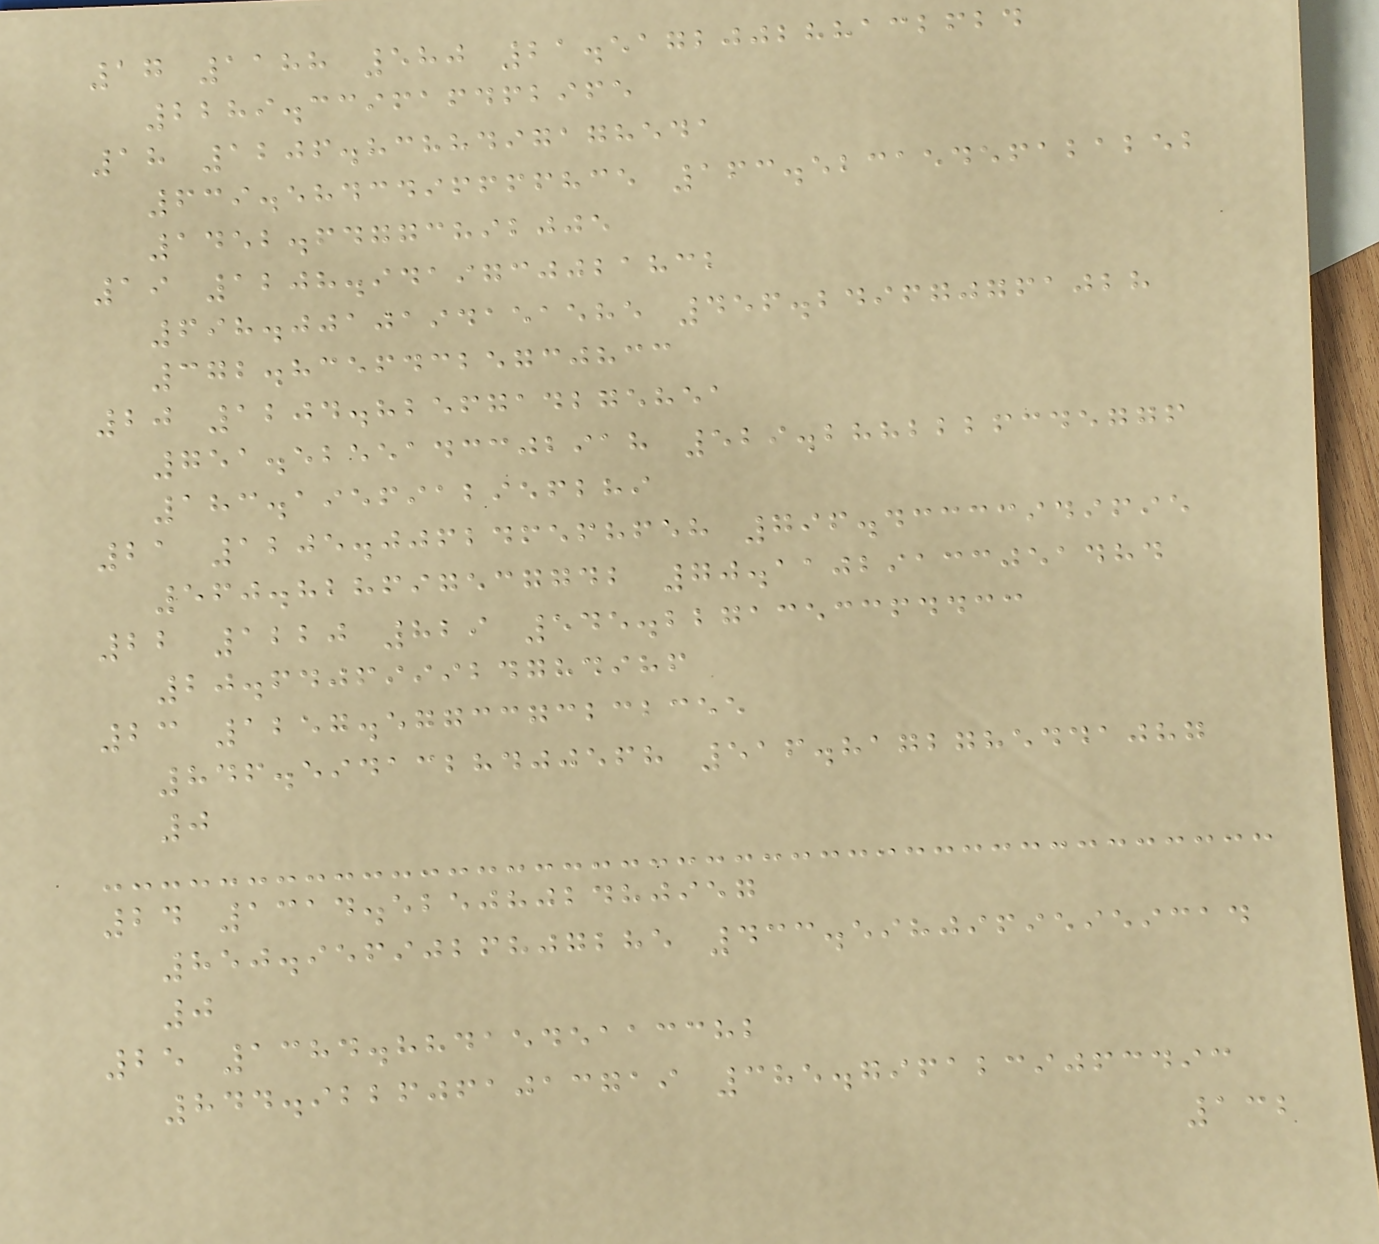17 1188 580 21.517200288132624
2289.339616462965
18 1206.8388497178541
639.5843496666835 163.52315456121252
1452.64773892005
19 1208.9419730021832
698.0010194151585 456.249670761028
372.83564325730833
20 1204.8256714275851
751.5255143302918 529.2882226345776
183.1956912956289
21 1205.006246568658 796.43333949695
560.828697537742 70.11029133051484
22 1220 829 545.2271353364433
20.640699924784986
23 1257.5773373232355
846.5941328400568 516.8172785441087
0
24 1314.5250802480957
850.9569026807285 433.59809695959314
0
25 1384.8841545113382
844.9226061013719 385.7961239063493
132
